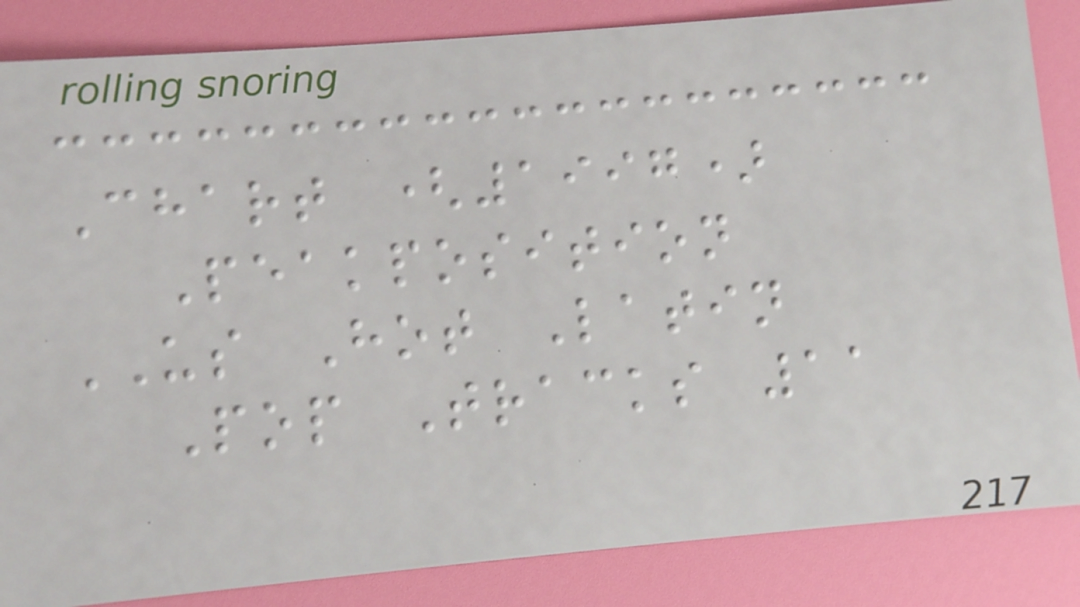Chart (1997)
Peakposition
US Hot Latin
Pop Tracks 11
